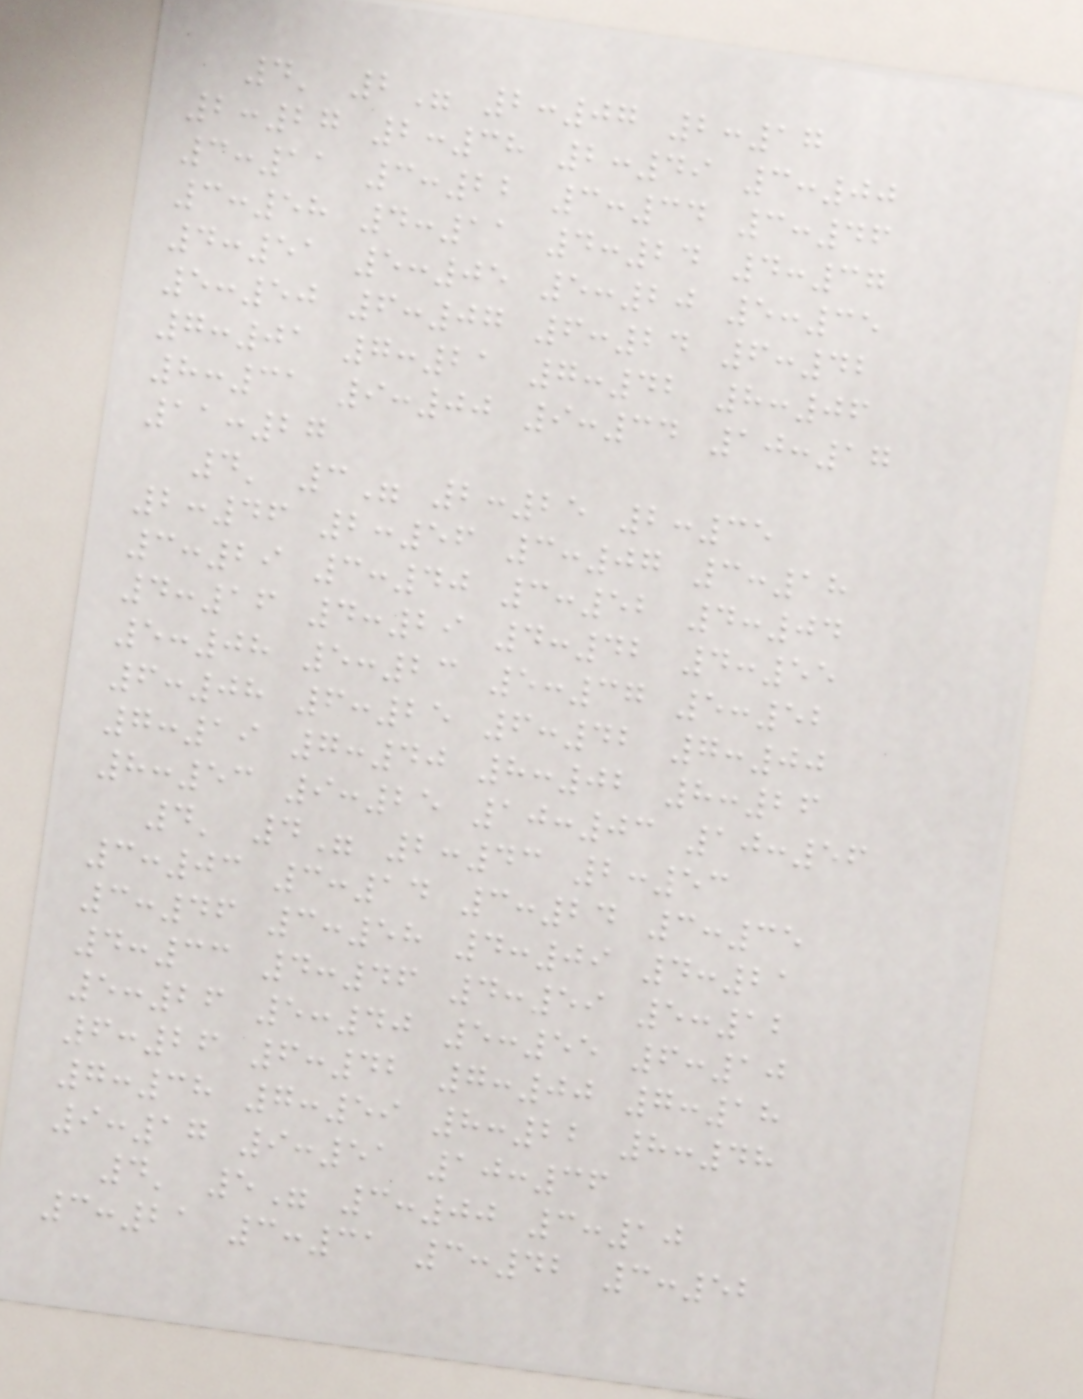4' 2" 2:07 2:17
2:27 2:38 2:49 3:00
3:11 3:22 3:34 3:46
3:58 4:11 4:24 4:37
4:51 5:05 5:20 5:35
5:50 6:07 6:24 6:42
7:01 7:21 7:42 8:06
8:31 9:00 9:34 10:17
11:27
4' 3" 2:25 2:35
2:46 2:56 3:07 3:18
3:29 3:40 3:52 4:04
4:16 4:29 4:42 4:55
5:08 5:23 5:37 5:52
6:08 6:25 6:42 7:00
7:19 7:40 8:02 8:26
8:53 9:25 10:03 10:56
4' 4" 2:43 2:53
3:03 3:14 3:24 3:35
3:46 3:58 4:09 4:21
4:33 4:46 4:59 5:12
5:26 5:40 5:55 6:10
6:26 6:42 7:00 7:18
7:38 7:59 8:22 8:48
9:17 9:51 10:36
4' 5" 3:00 3:10
3:21 3:31 3:42 3:52
